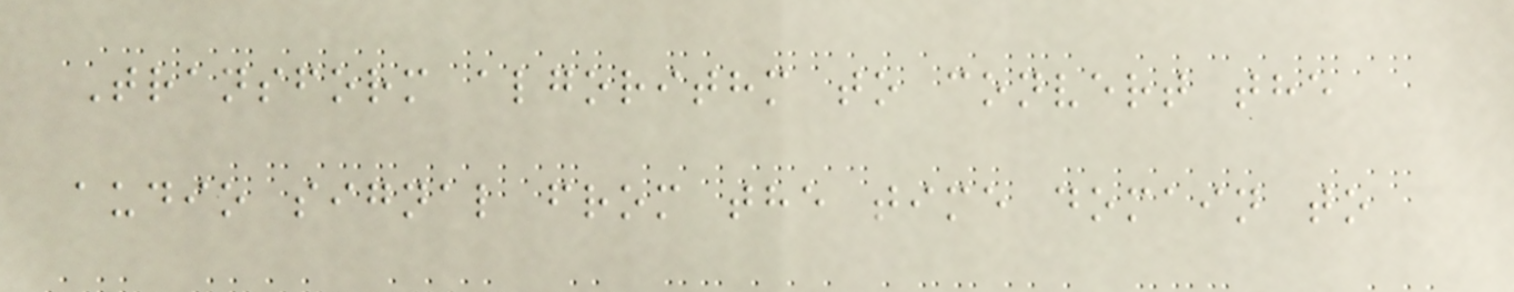Transform algorithm to convert the
audio signal from the time domain to
